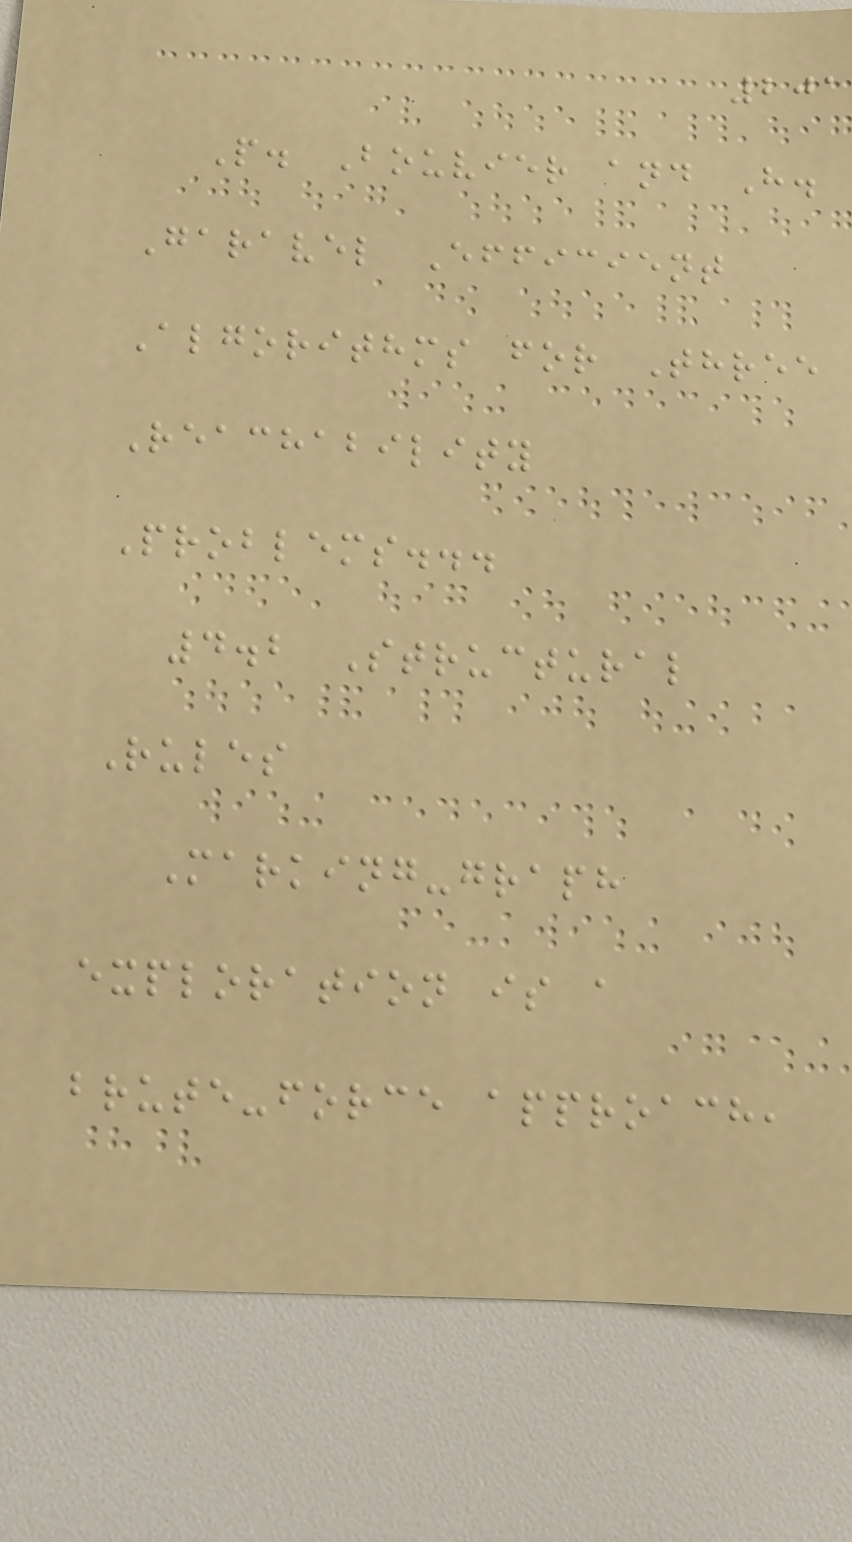201
P. Bouvier and H.
Garavel Efficient
Algorithms for Three
Reachability
Problems...
4.2 Structural
Rules
Marking-graph
exploration is a
brute-force approach,
